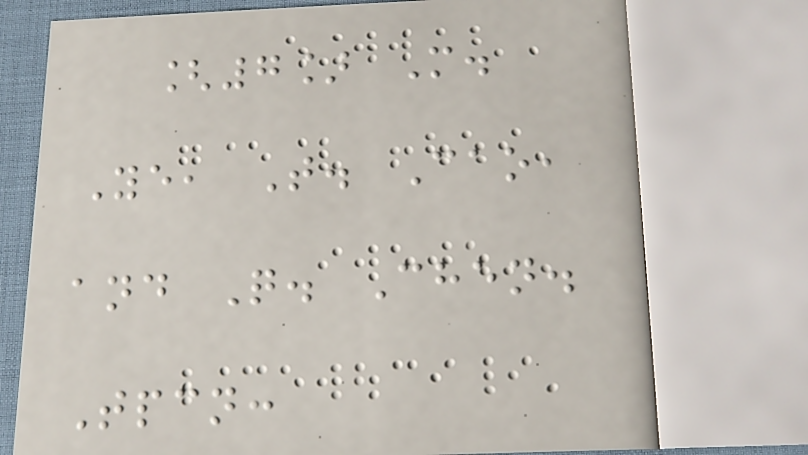[7] M.
Ye, T. Cao,
and Q. Chen.
Tpcn:
